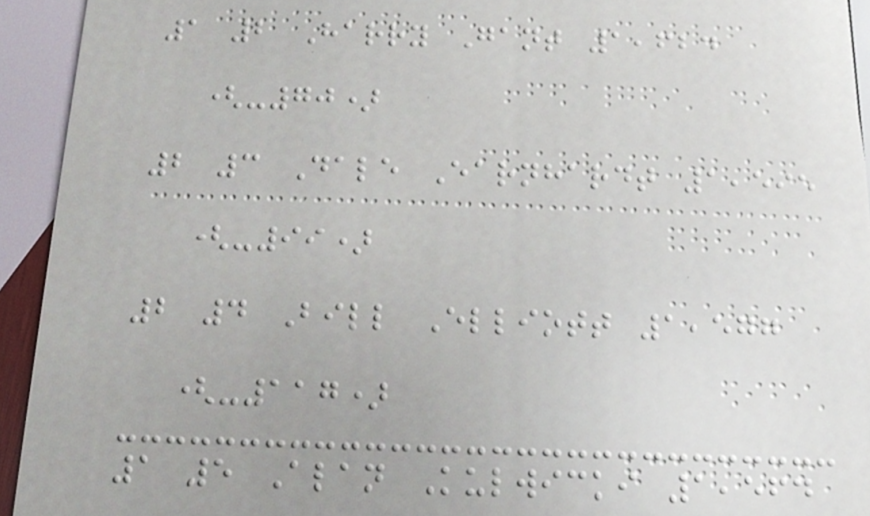1 2 Harry Gant 1,624
(-70)
2 3 Dale Earnhardt 1,595
(-99)
2 4 Bill Elliott 1,577
(-117)
1 5 Alan Kulwicki 1,564
